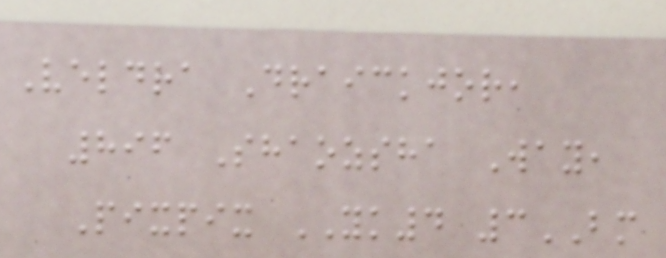Veldra Draickjor,
896 Shaozsha Way,
Pixpix YK4 3BM
